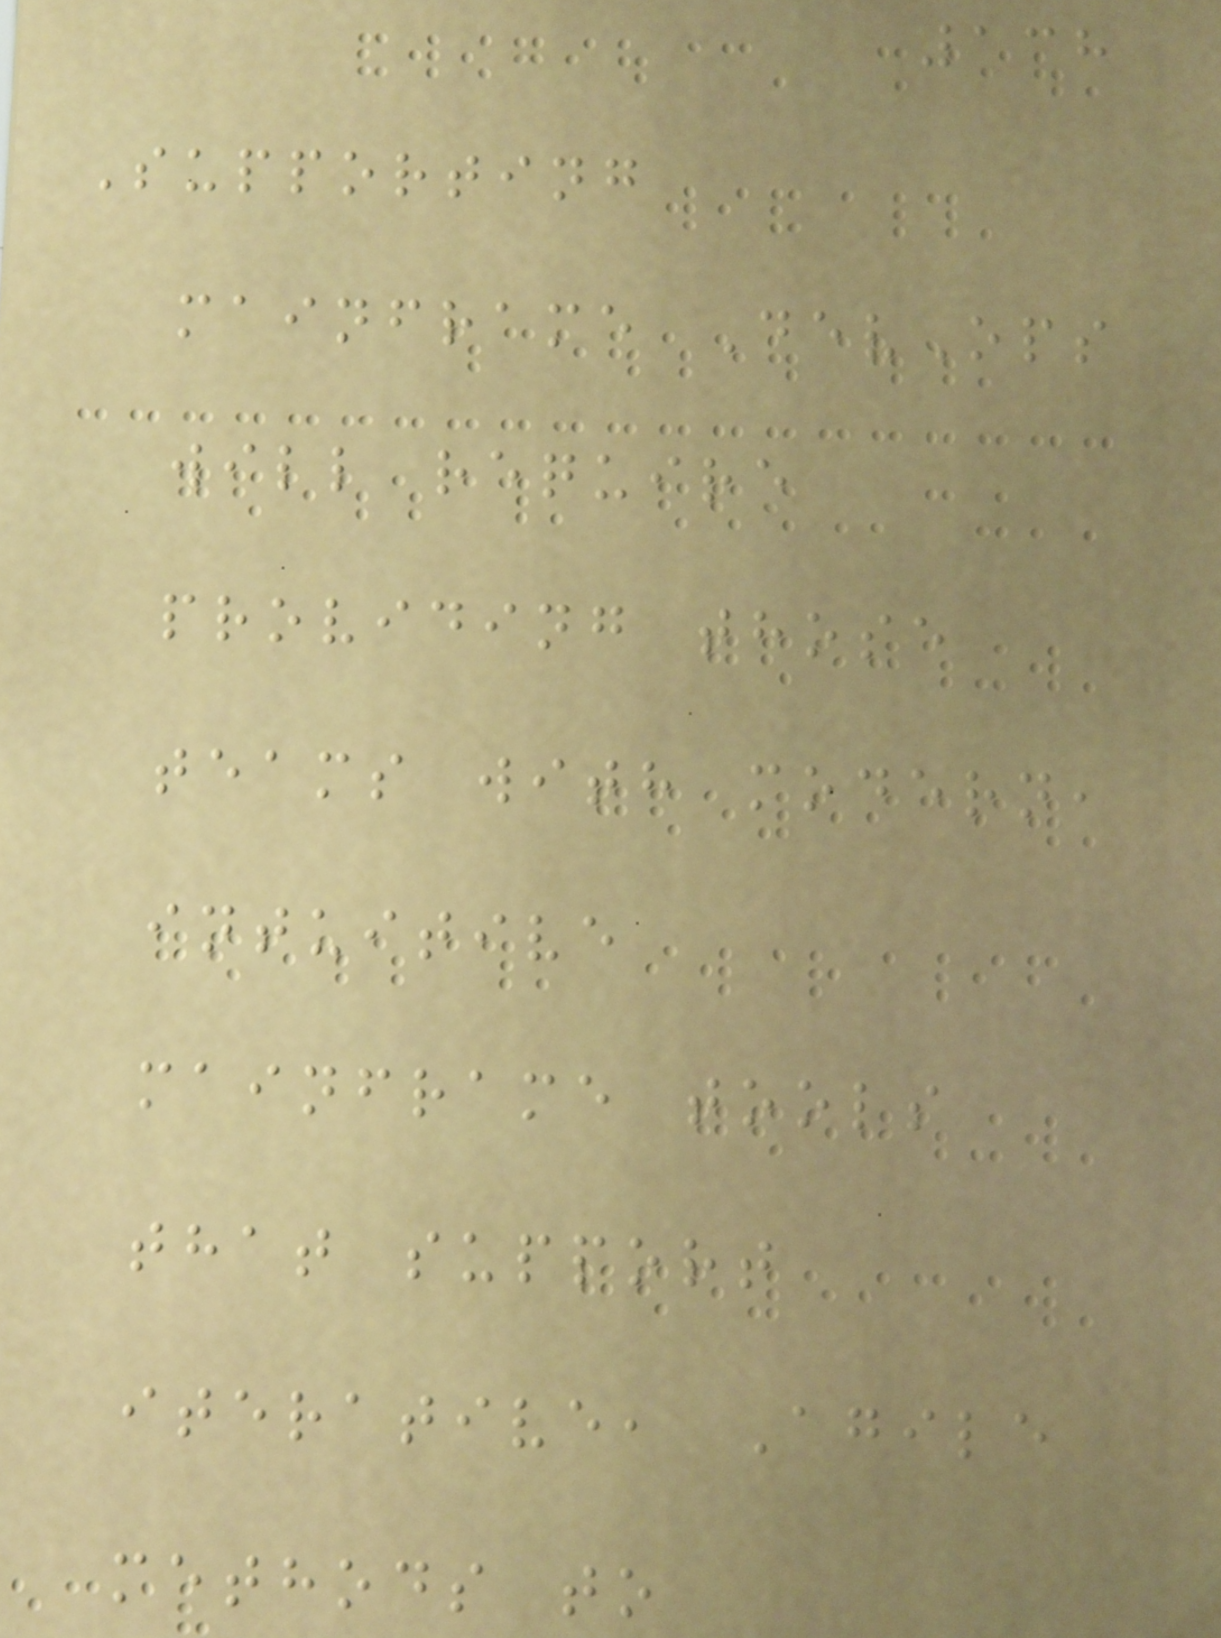138
Supporting
mainframe DevOps
will require
providing those
teams with modern,
intuitive
mainframe tools
that support
iterative, Agile
methods to
